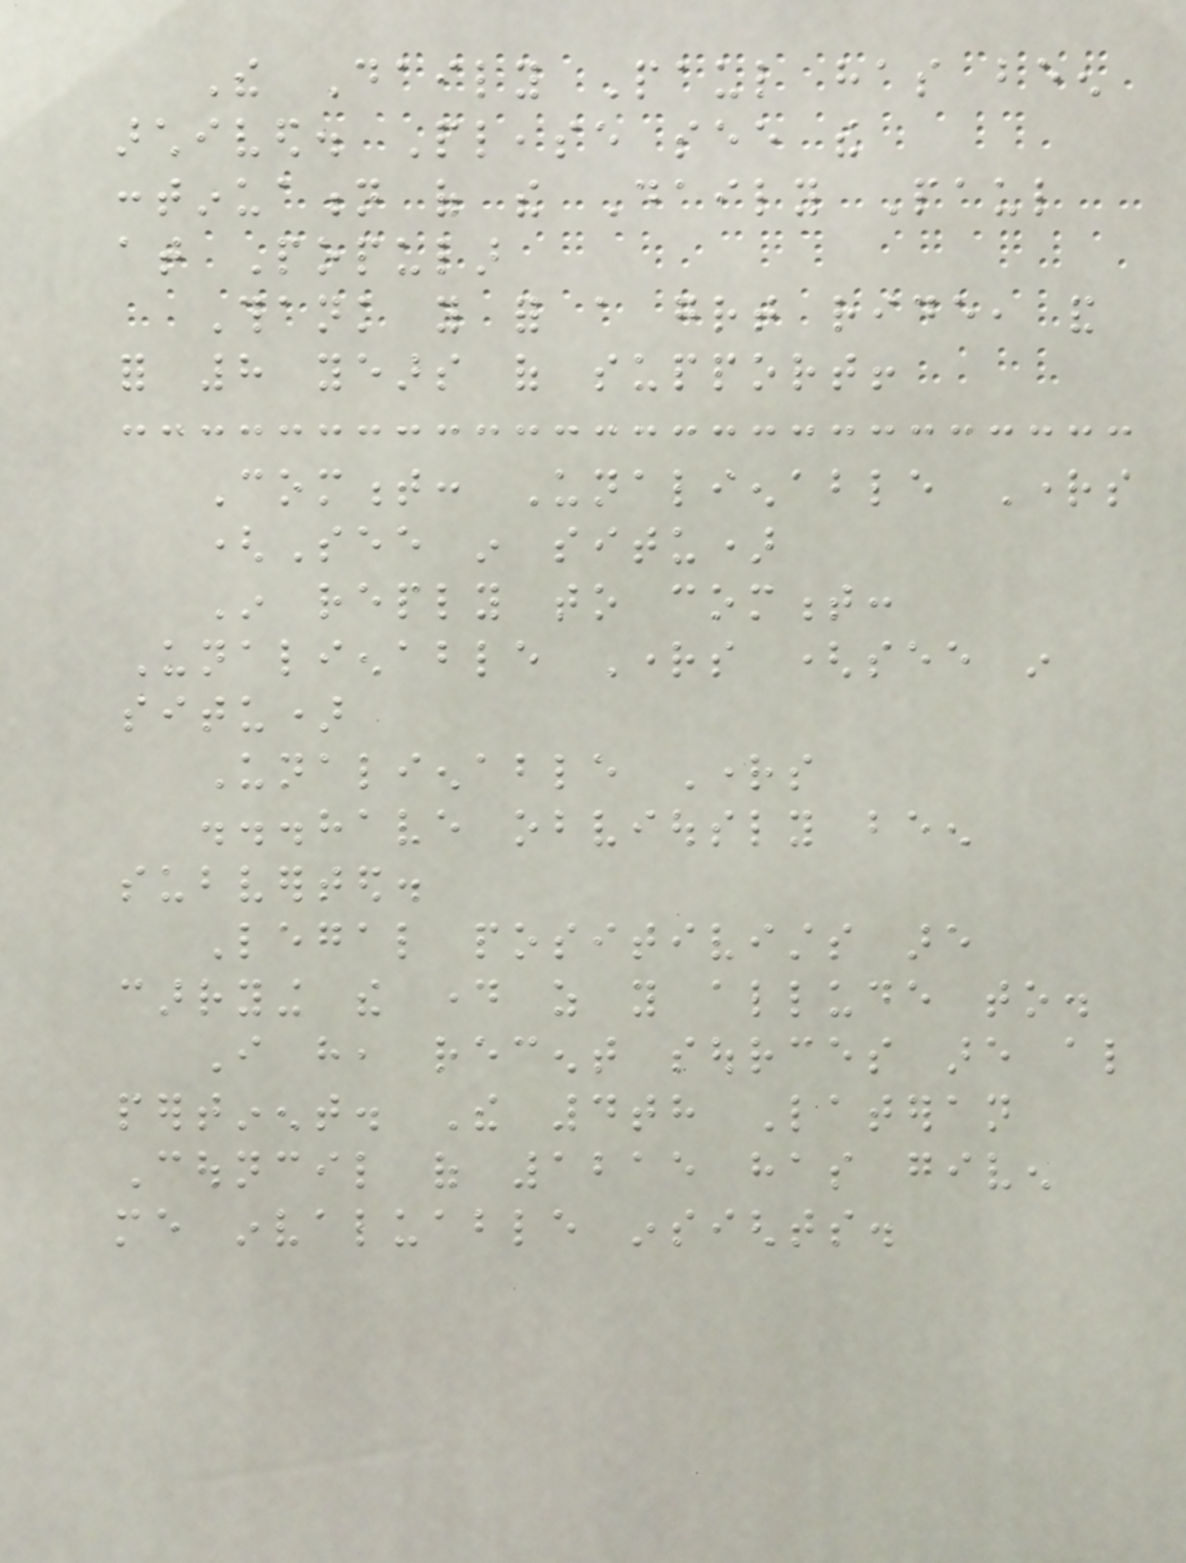The Daily Paul has been
archived. Please see the
continuation of the Daily Paul
at Popular
Thank you for a great ride, and
for 8 years of support!
Comment: Unalienable Rights
(See in situ)
In reply to comment:
Unalienable Rights (see in
situ)
Unalienable Rights
...have obviously been
subverted.
Legal positivists are
carrying the day as you allude to.
I have, recent sources are also
pertinent. The 4th Lateran
Council of 1215 has given
me invaluable insights.
